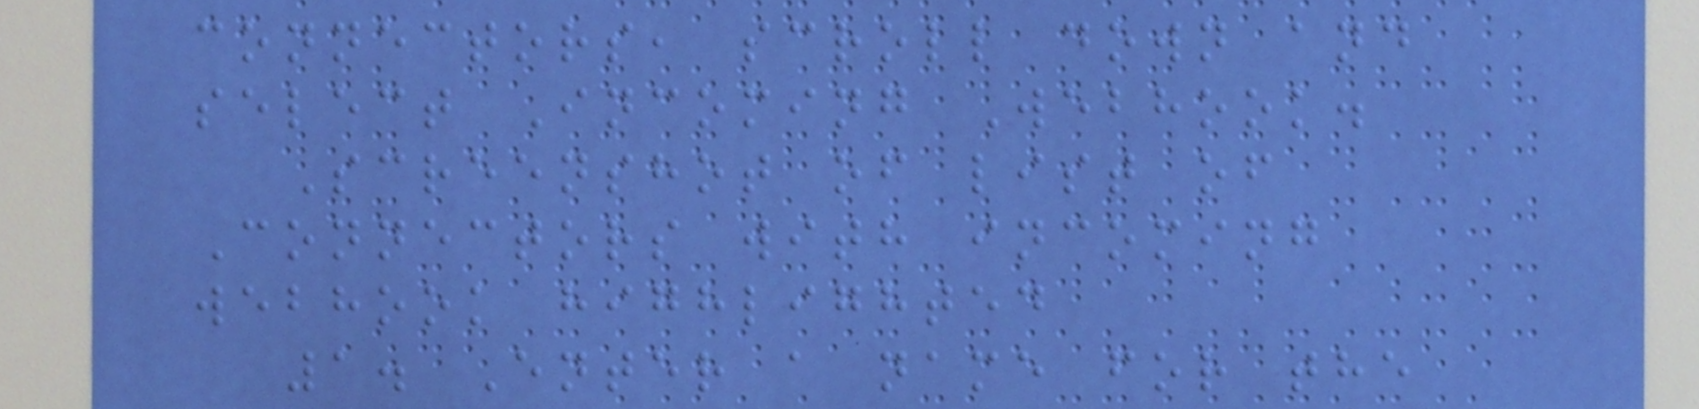connectors, scroll down and
select Incoming Webhook.
Screenshot of list of
Connectors with incoming
webhook highlighted
1. Enter a name for the
